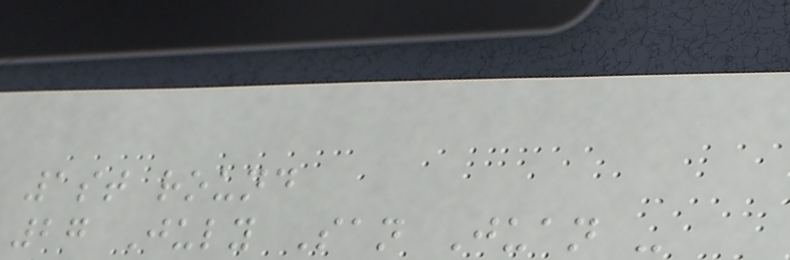1st round
27 July San Juan -
